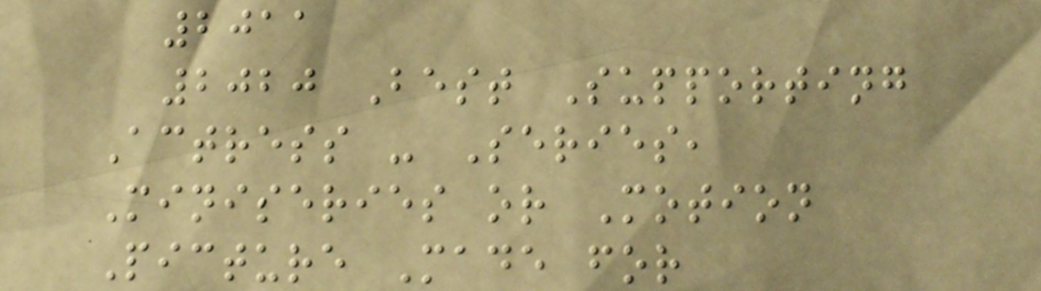2011
2020 Best Supporting
Actress - Series,
Miniseries or Motion
Picture Made for
